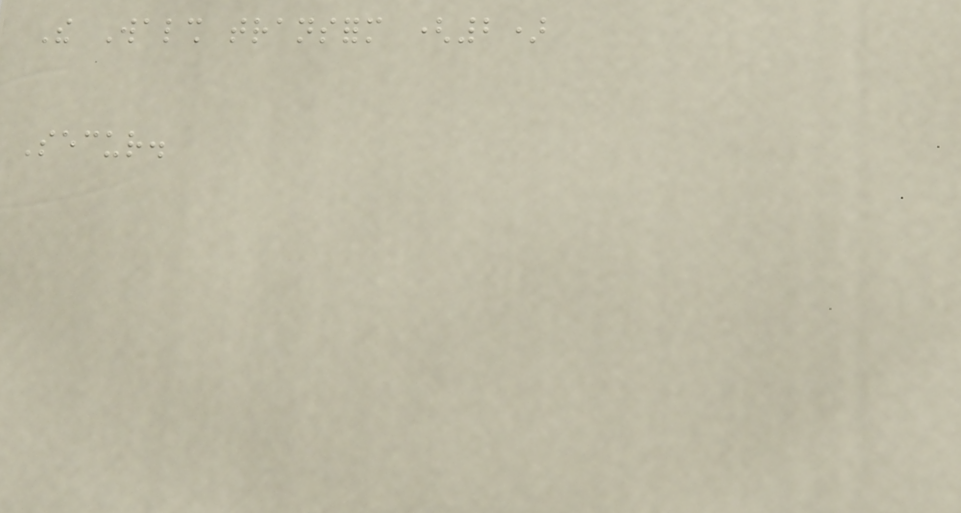The Walsh transform (2)
Secur.
